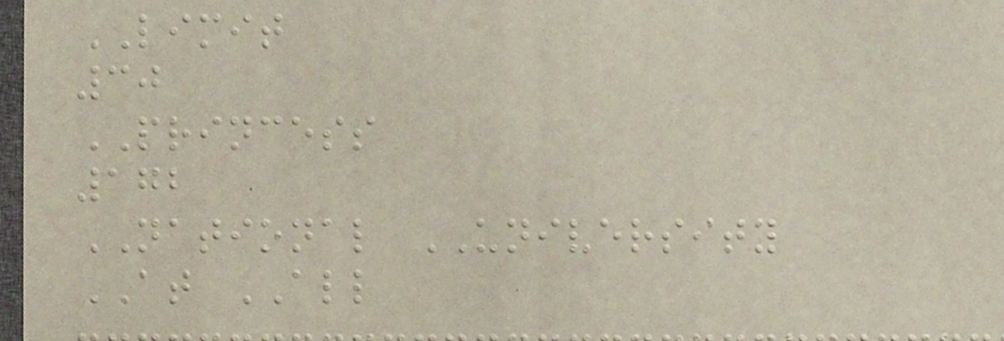LIMIT
30
PRINCESS
172
NATIONAL UNIVERSITY
AT ALL
